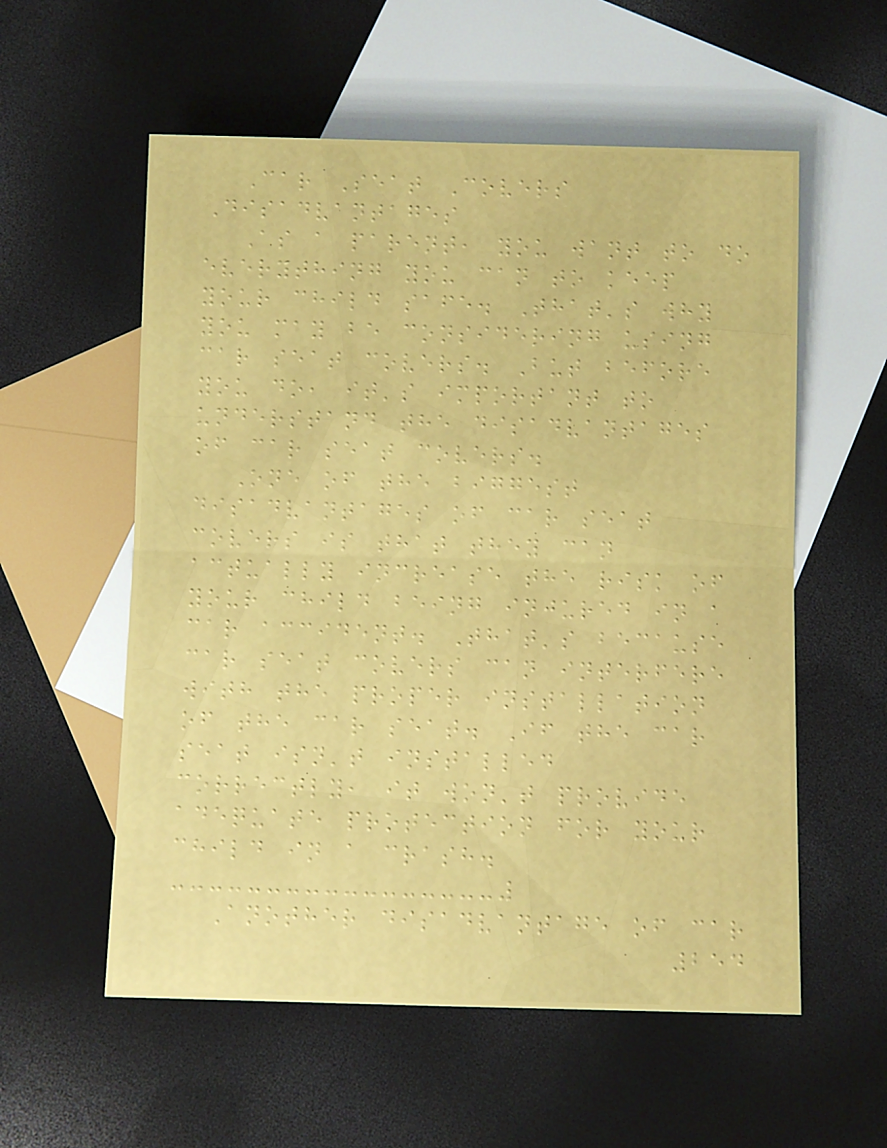Car Seat Covers
Disadvantages
As a parent, you want to do
everything you can to keep
your child safe. That's why
you may be considering using
car seat covers. But before
you do, it's important to
understand the disadvantages
of car seat covers.
One of the biggest
disadvantages of car seat
covers is that they can
actually increase the risk of
your child being injured in a
car accident. That's because
car seat covers can interfere
with the proper installation
of the car seat. If the car
seat isn't installed
correctly, it won't provide
adequate protection for your
child in a crash.
Another disadvantage of car
254
